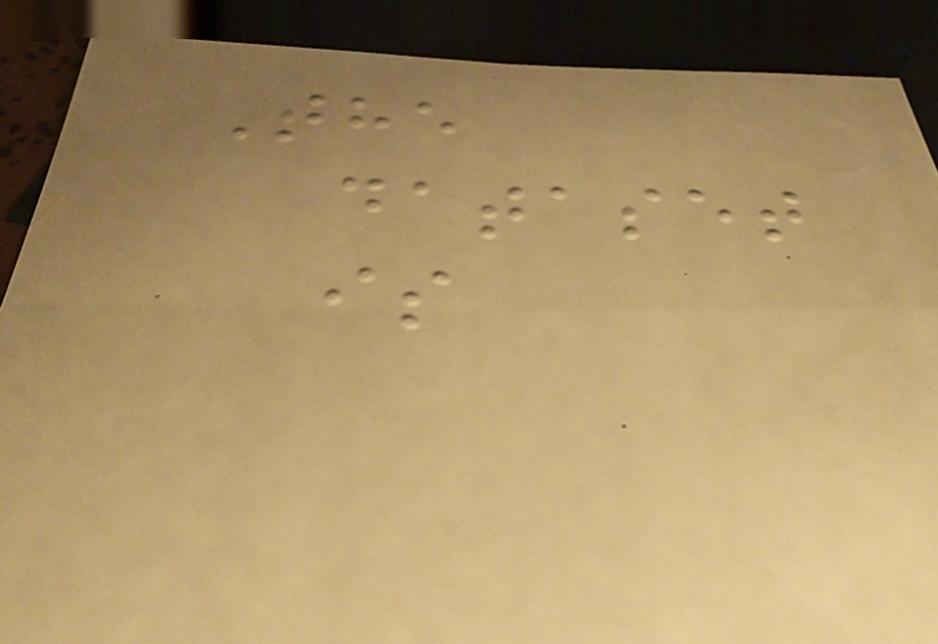The
dataset
is
